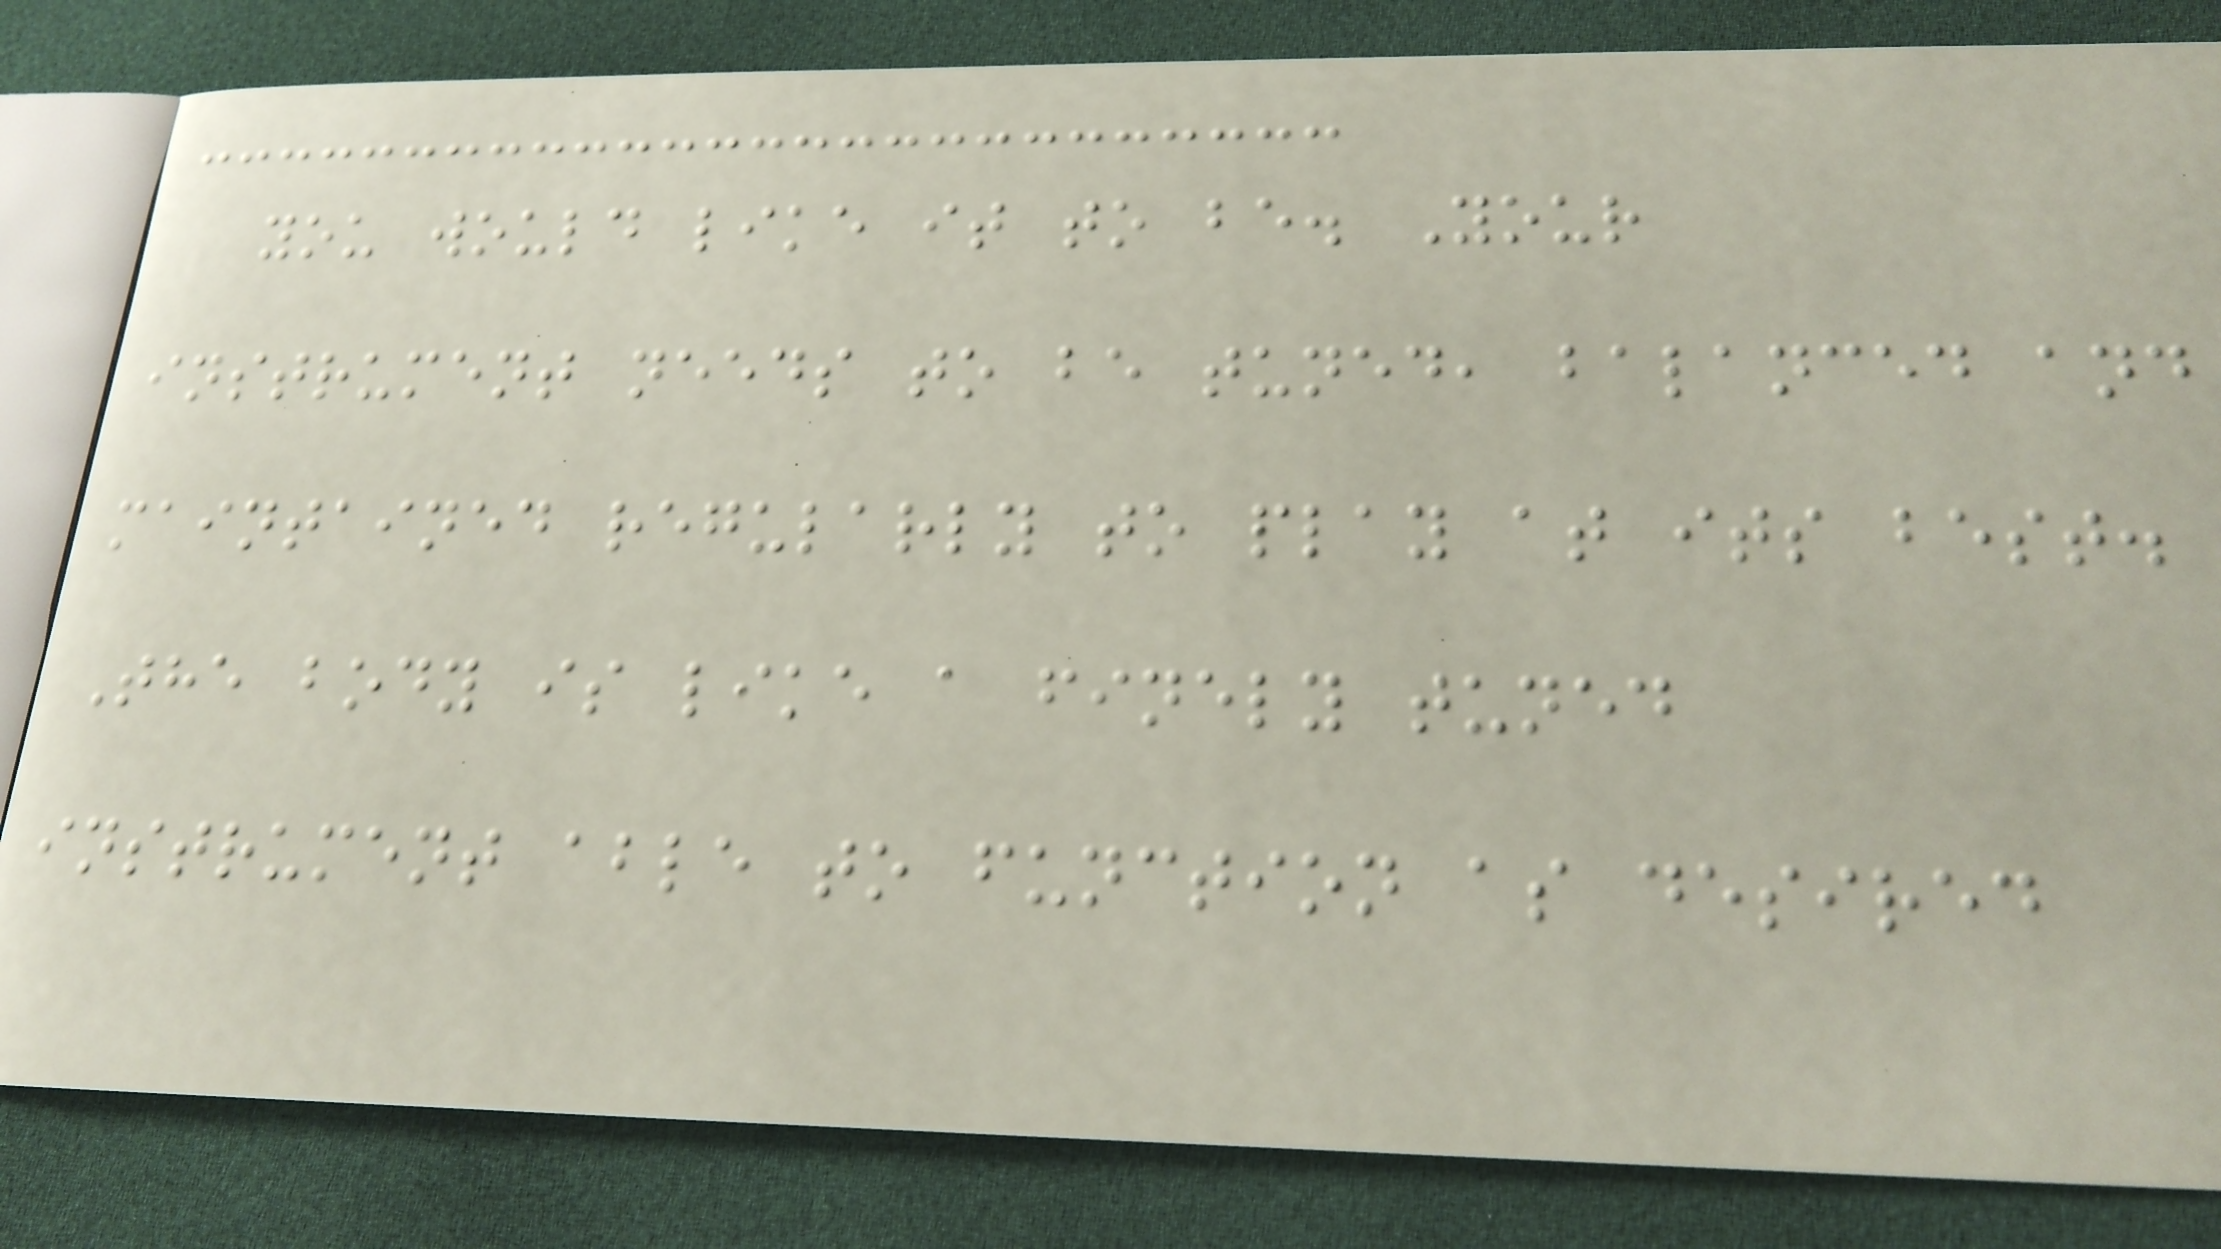you would like it to be. Your
instrument needs to be tuned, balanced and
maintained regularly to play at its best.
The body is like a finely tuned
instrument able to function as desired
